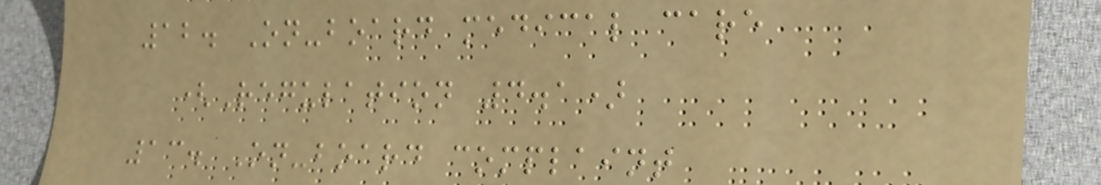12. On-board medical care
(Regulation 4.1)
13. On-board complaint
